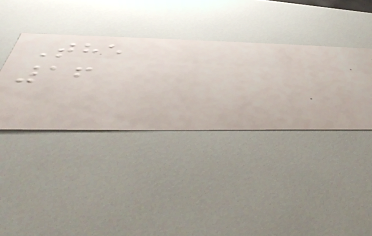The
16
